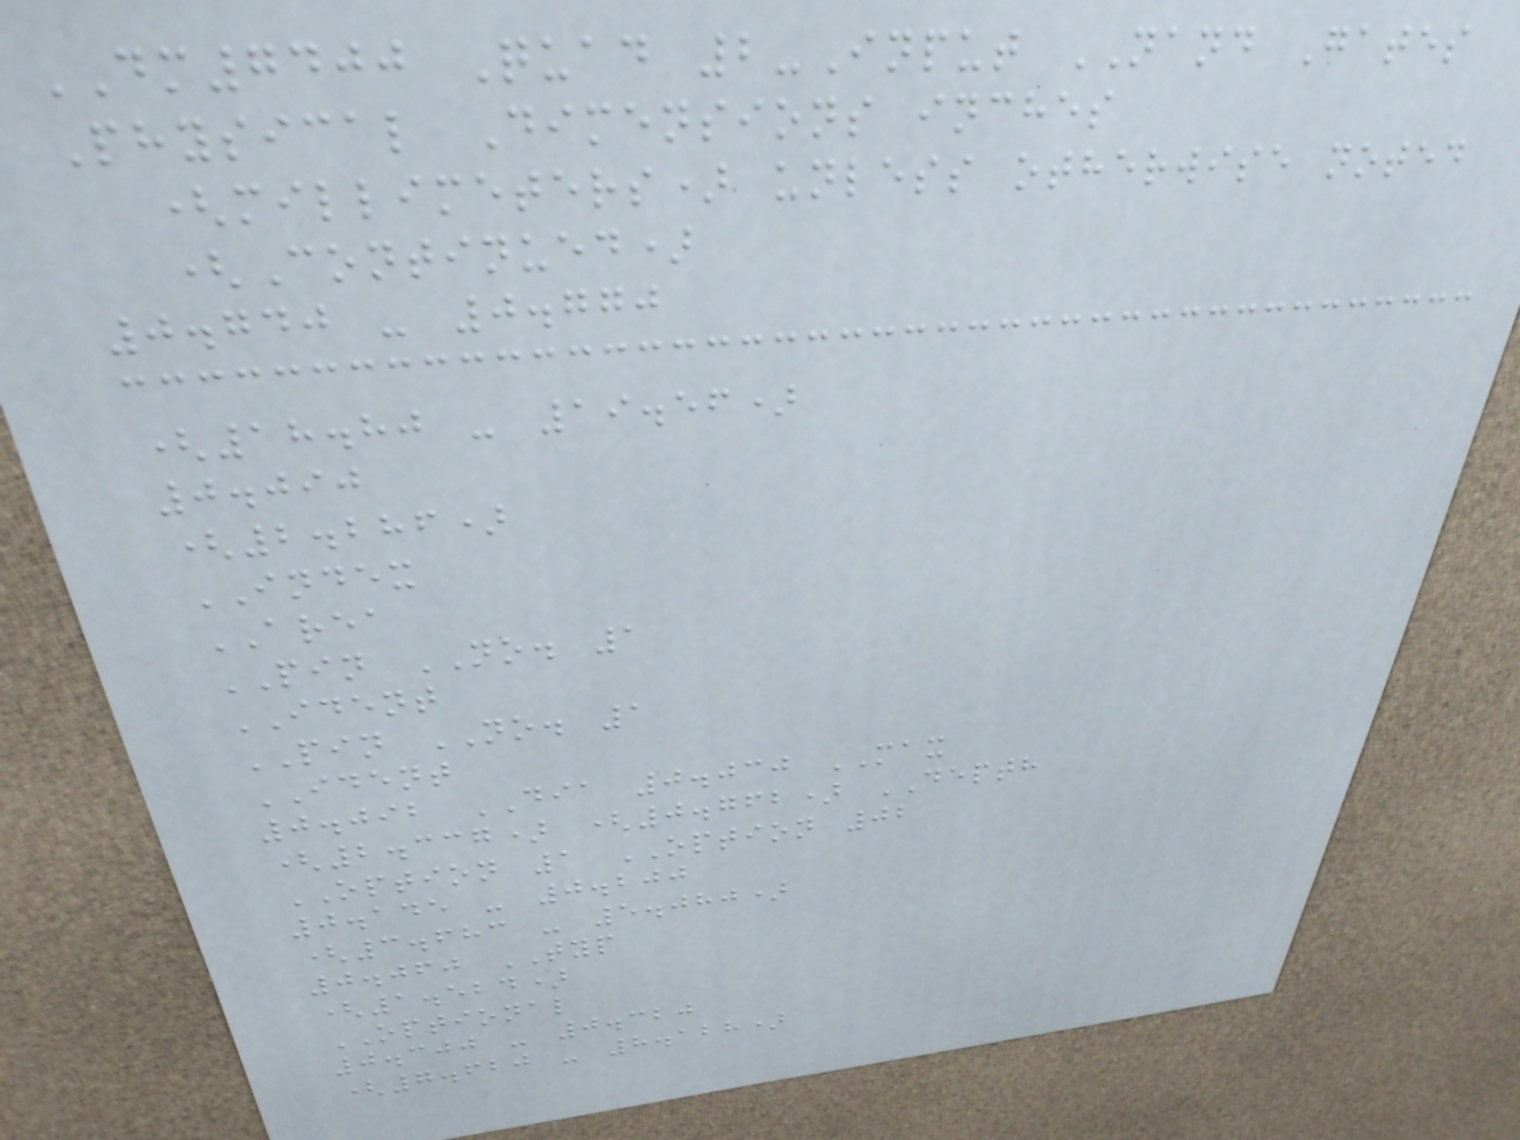DM7400 Quad 2-Input NAND Gates
Physical Dimensions inches
(millimeters) unless otherwise noted
(Continued)
0.740 - 0.770
(18.80 - 19.56)
0.090
(2.286)
INDEX
AREA
PIN NO. 1
IDENT
PIN NO. 1
IDENT
0.092 DIA 0.030 MAX
(2.337) (0.762) DEPTH
OPTION 1 OPTION 02
0.145 - 0.200
(3.683 - 5.080)
0.060 TYP
(1.524)
OPTIONAL
0.300 - 0.320
(7.620 - 8.128)
